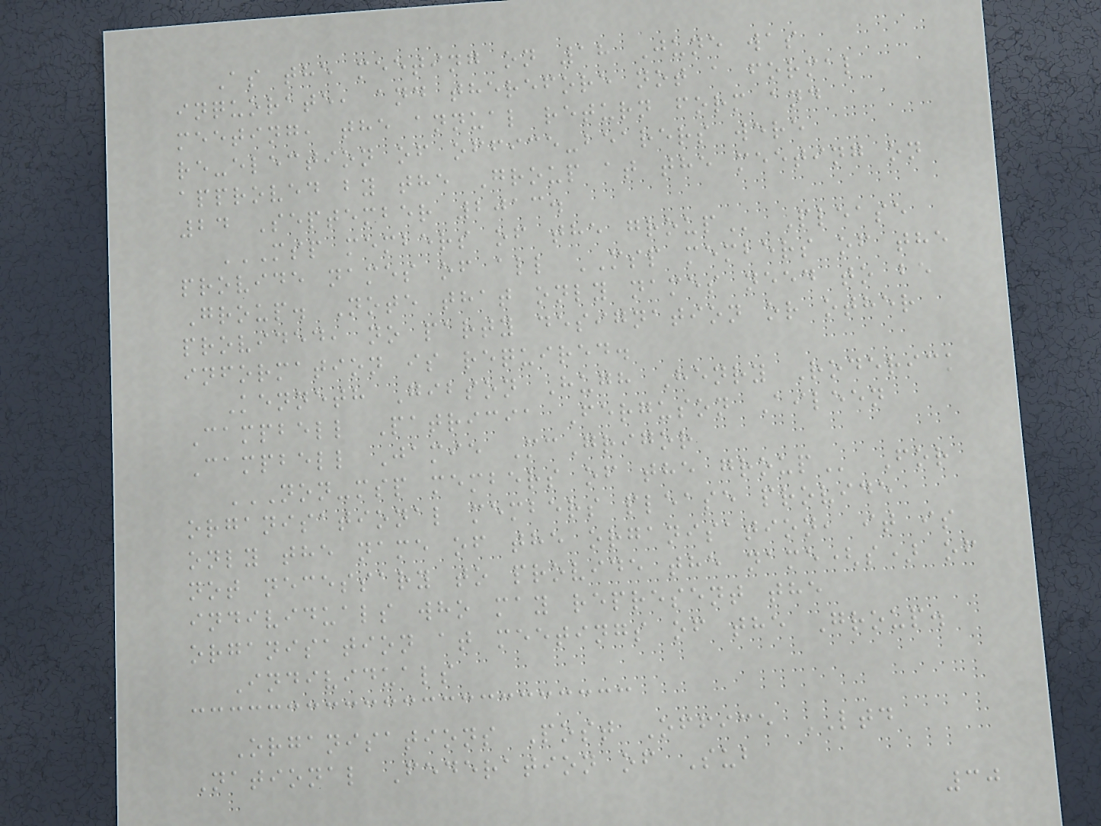As the meeting on 18 June was
inquorate, and therefore not a formal
meeting, the annual return form and
re-election of office-bearers were
approved by the Group at the meeting on
24 September 2013.
MSP MEMBERS OF THE GROUP Please
provide names of all MSP members of the
Group. Note that only names need to be
provided, no party designation or other
information is required.
Kenneth Gibson Hugh Henry Roderick
Campbell Patricia Ferguson Aileen
Campbell Jamie McGrigor
NON-MSP MEMBERS OF THE GROUP For
organisational members please provide
only the name of the organisation, it is
not necessary to provide the name(s) of
individuals who may represent the
organisation at meetings of the Group.
Individuals
Organisations Post Office LTD
National Federation of Sub
30
